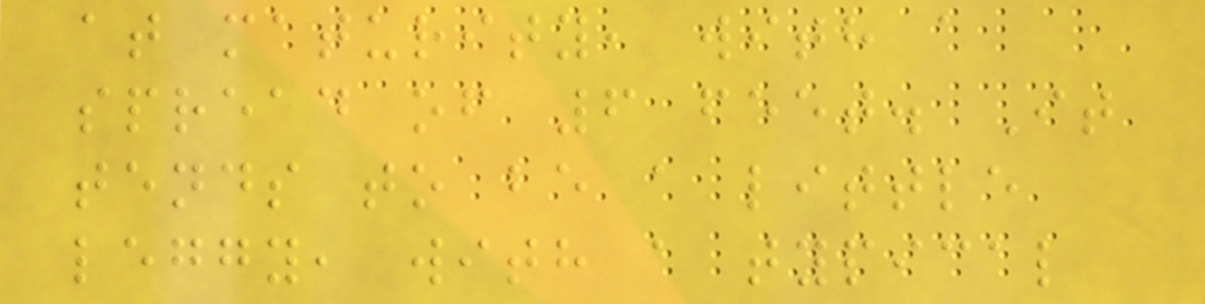at maturity, with a
spread of 6 feet. It
tends to be a little
leggy, with a typical
